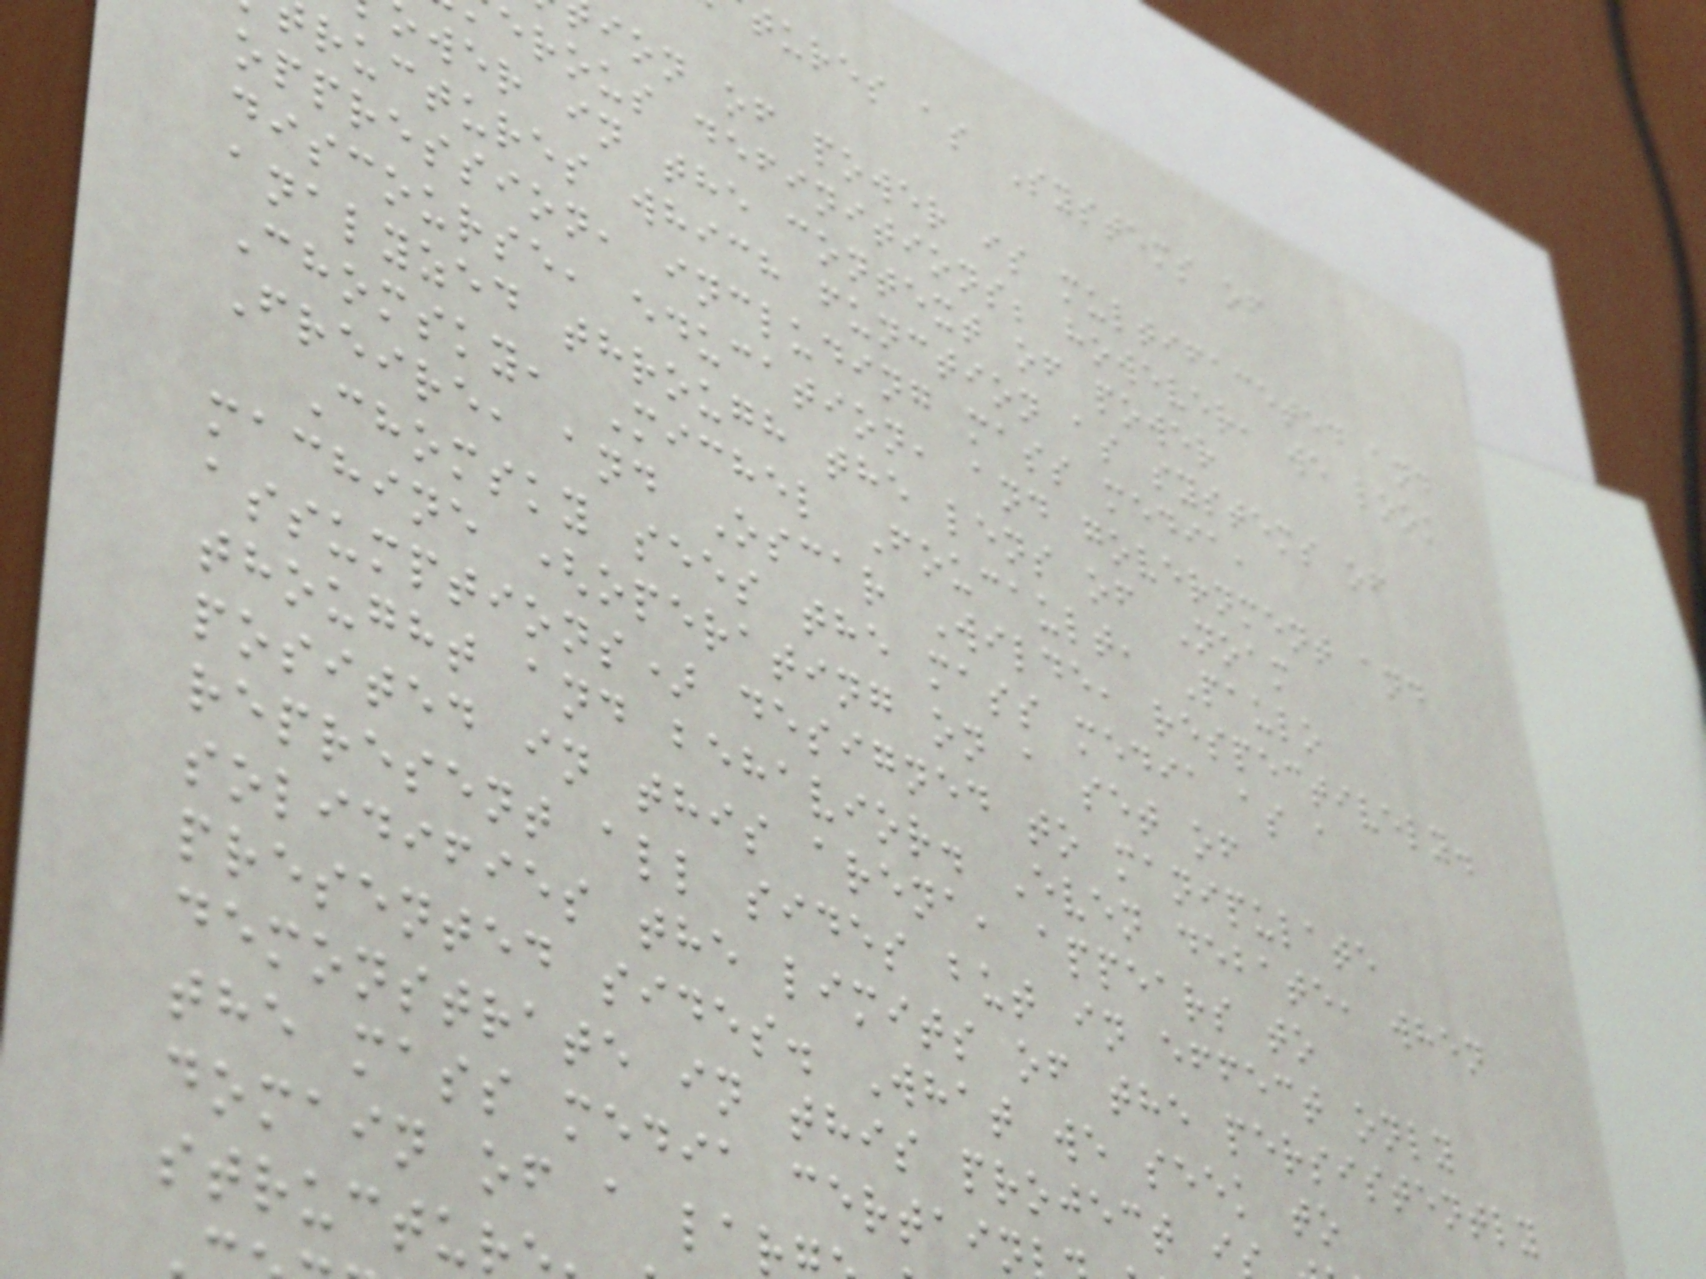tures as Systems of
ion of power is multifaceted and
erous definitions; however, we look
wer in the context of power
ructures which function as systems of
oppression, including mass media,
discourse, education, and government and
analyzed through the lens of Noam
Chomsky, Michel Foucault, Paulo
Freire, and Oscar Wilde, respectively.
Chomsky sees the mass media as a
machine (operating on a set of
assumptions) designed to manipulate
thought and behavior. Even debate, when
posited in this arena, appears to
represent all sides but in effect only
solidifies the limits of the persistently
presented sides. What we seek to
demonstrate in this project i
the mass media certain
domain of a lar
